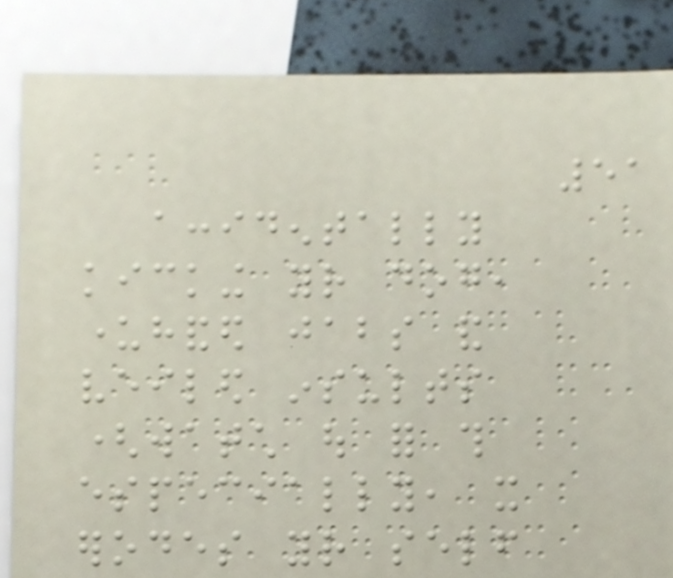51
accidentally
kicking your dog,
underhanded jabs and
veiled insults
(watch out for this
especially, it
erodes your self
